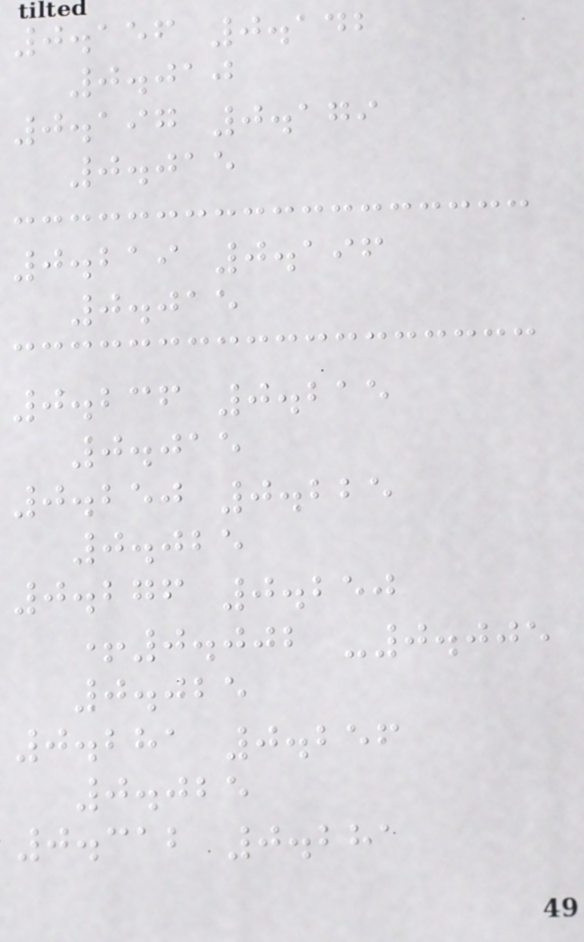0.156 0.142
0.010
0.197 0.179
0.015
0.219 0.196
0.015
0.236 0.215
0.015
0.250 0.225
0.025
0.276 0.250
+0.002 -0.005
0.025
0.281 0.256
0.025
0.312 0.281
